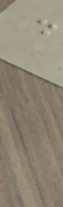.
